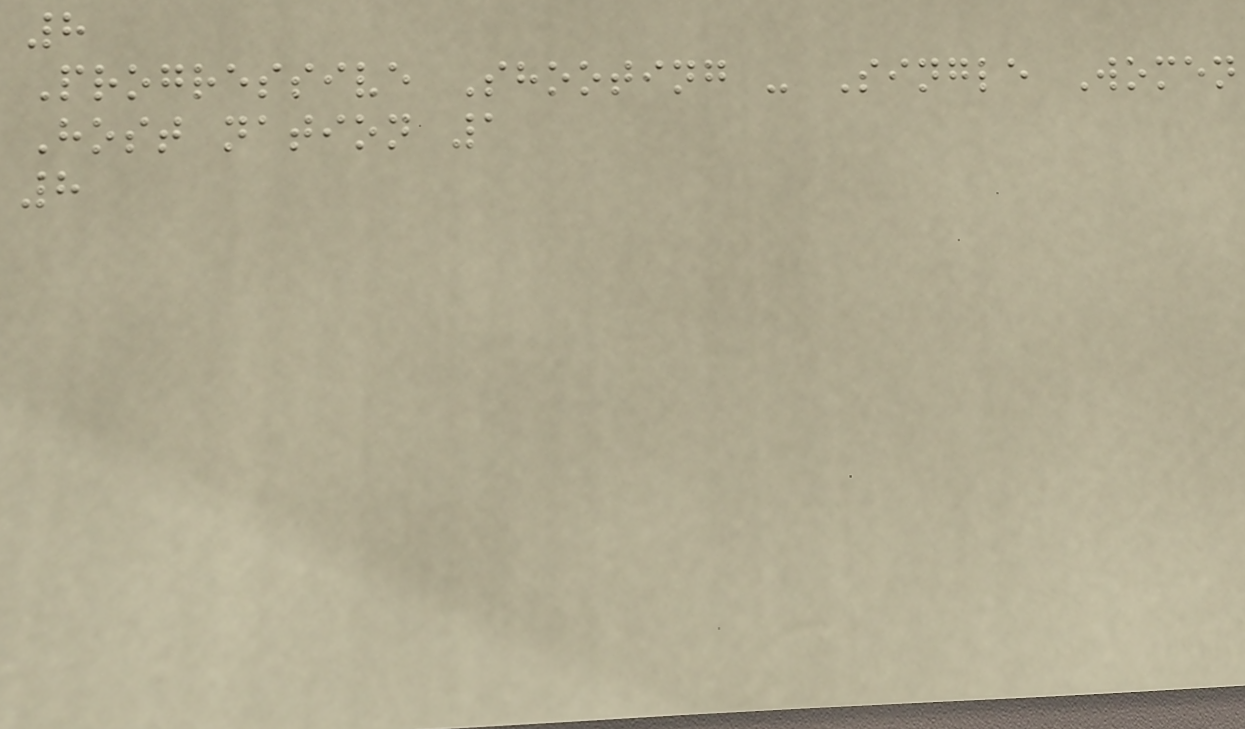8
Progressive Shooting - Single Women
Host nation 1
8
